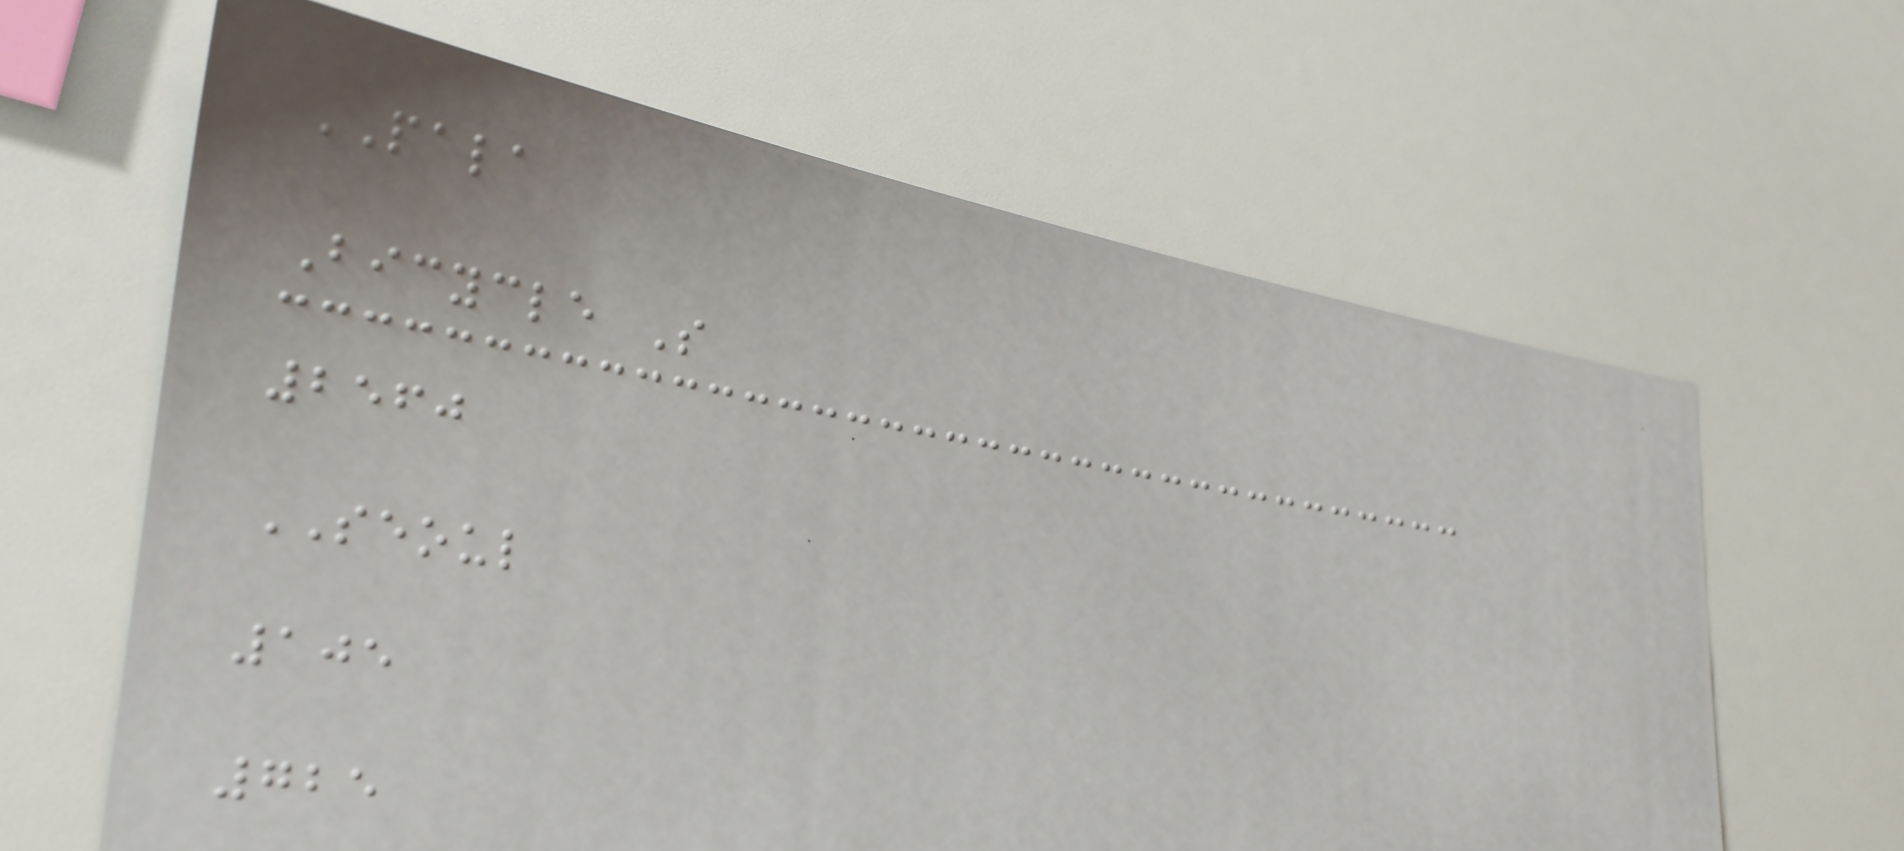PALA
Bicycle S
2560
SEOUL
105
725
